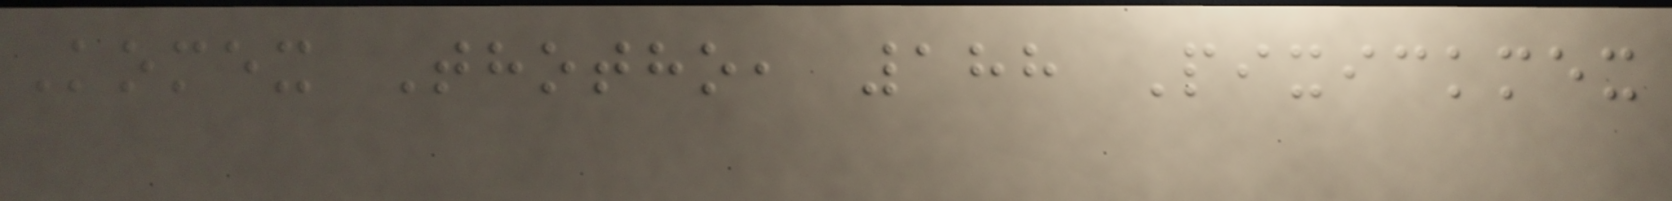Komex Thotho, 188 Pixickmex
